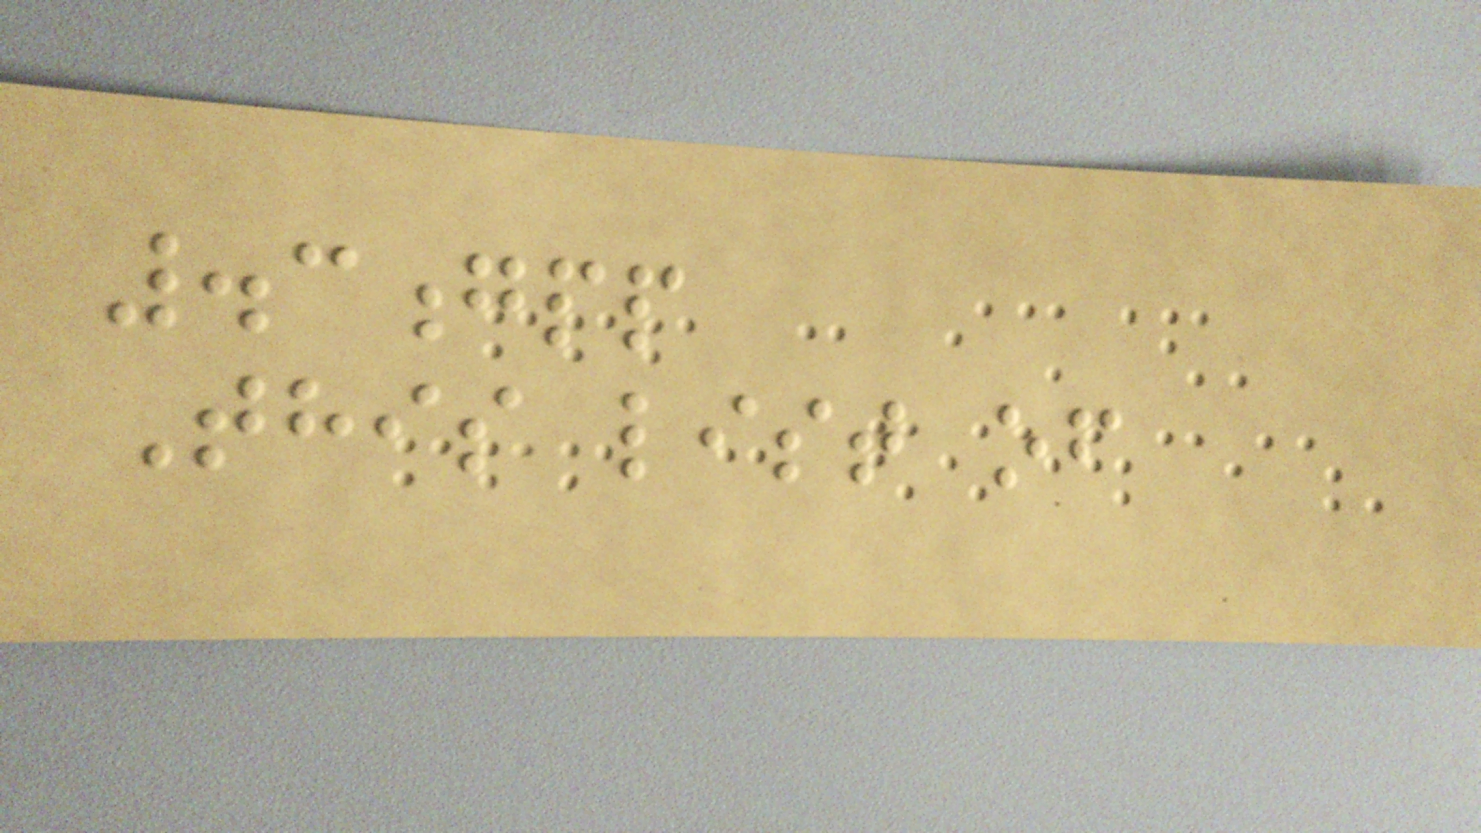.3gpp
This list of
